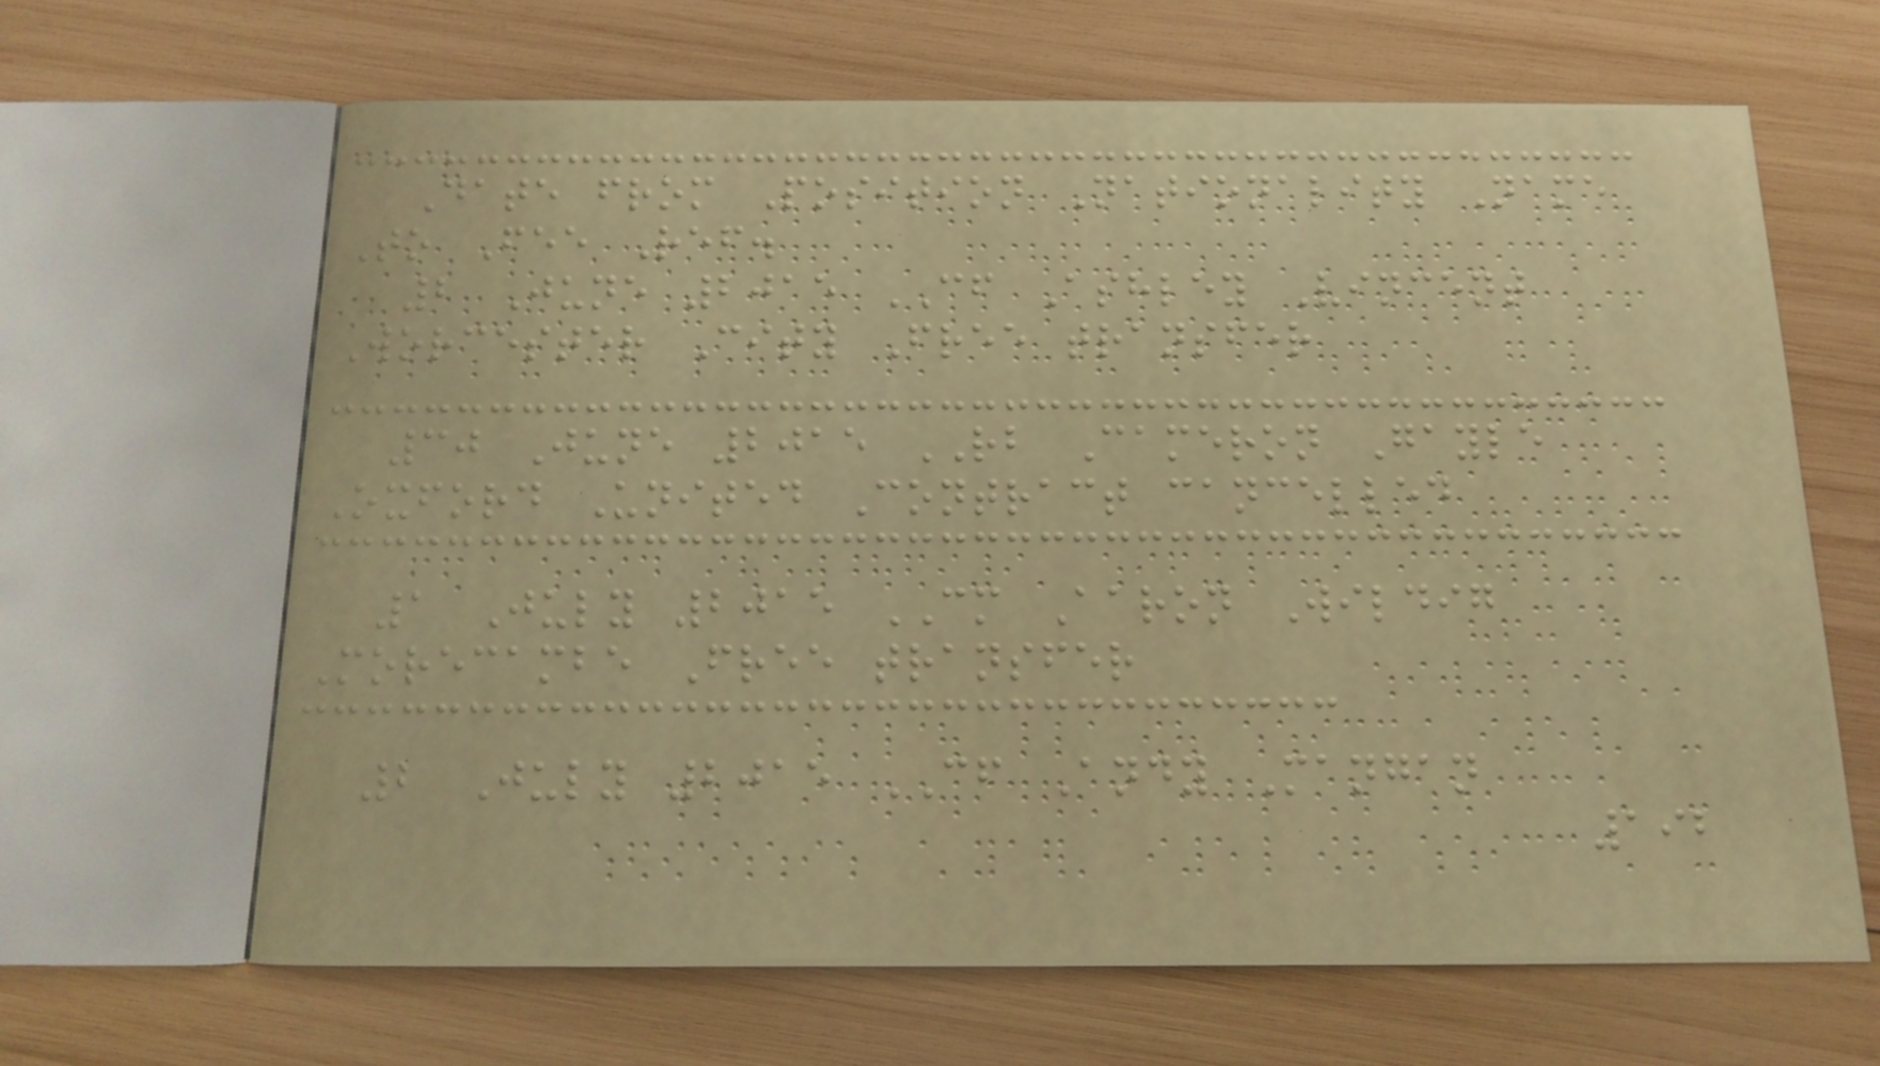Date from Position Nationality Name
To Fee Ref.
2 June 2015 CF Ashley Vincent
Worcester City Free transfer
30 June 2015 RB Cameron Gayle
Oxford United Contract cancelled
1 July 2015 CM Aaron Wildig
Morecambe Free transfer
2 July 2015 CF Andy Mangan
192
